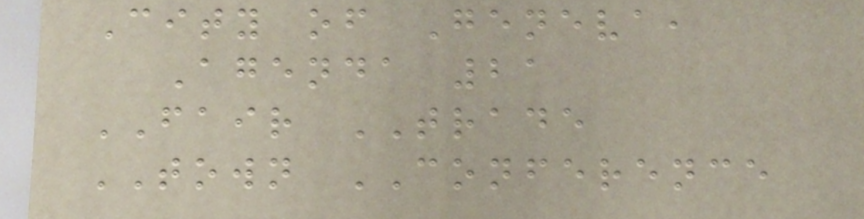City of Geneva,
Agenda 21
FAIR TRADE
TOWN CONFERENCE
